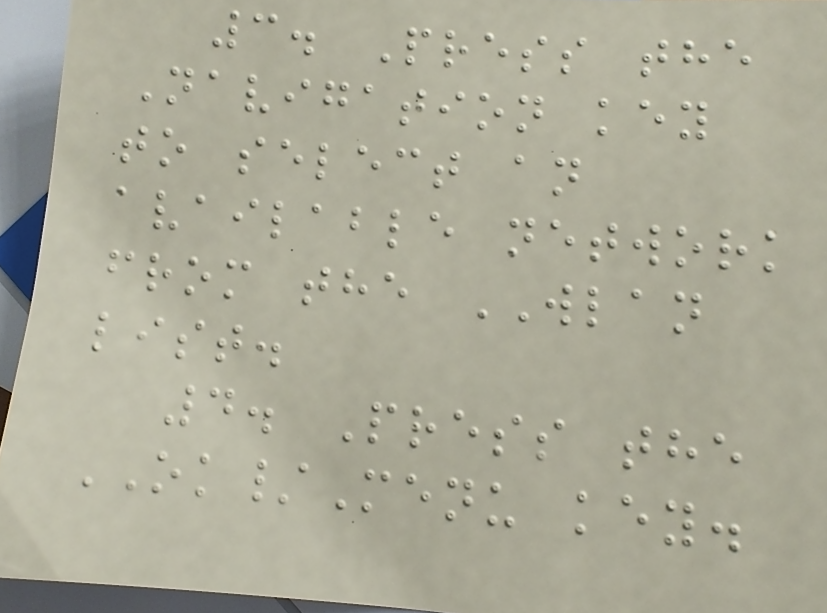3. Press the
Navigation key
to select an
available network
from the WLAN
list.
4. Press the
OK/Menu key.
